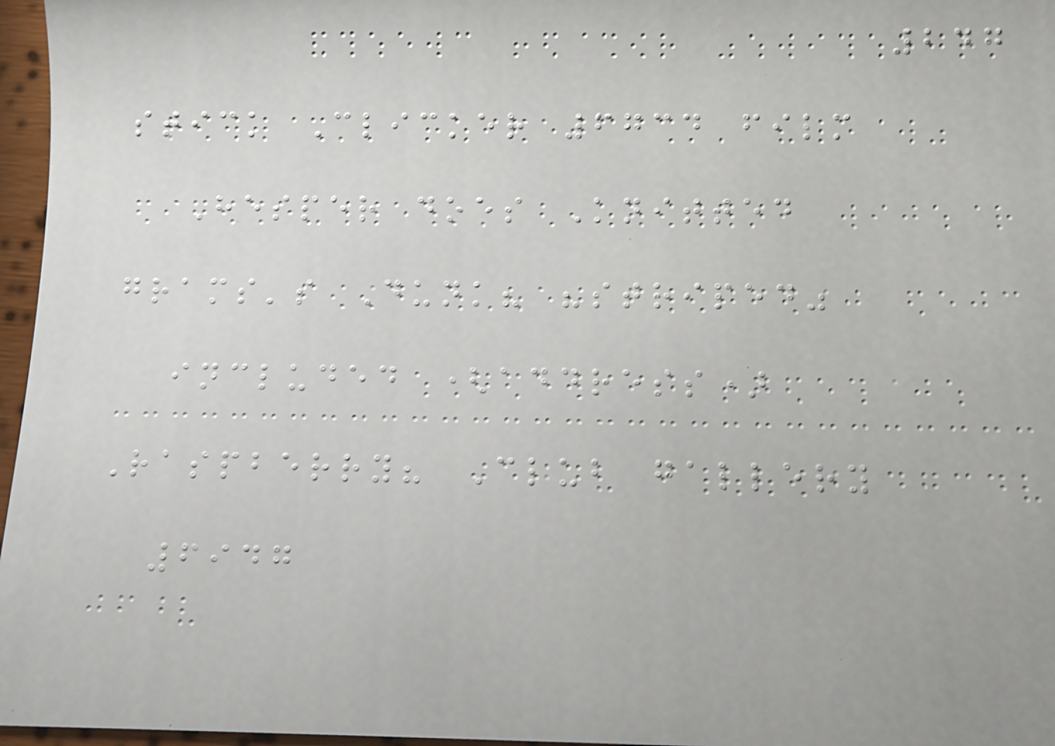247
stick Clicker 6734 film
Hesper does Knitted
grams's Dunk? "striped"
included (address)
Raspberry? Club gallery
6947
